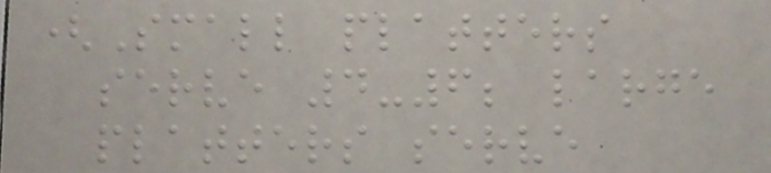(Small platters
serve 4-6; large
platters serve
